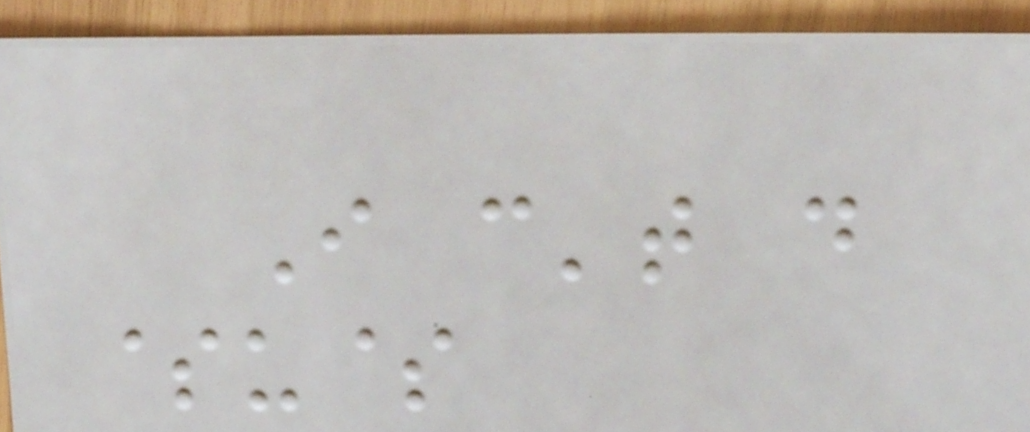I can't do
$u$
